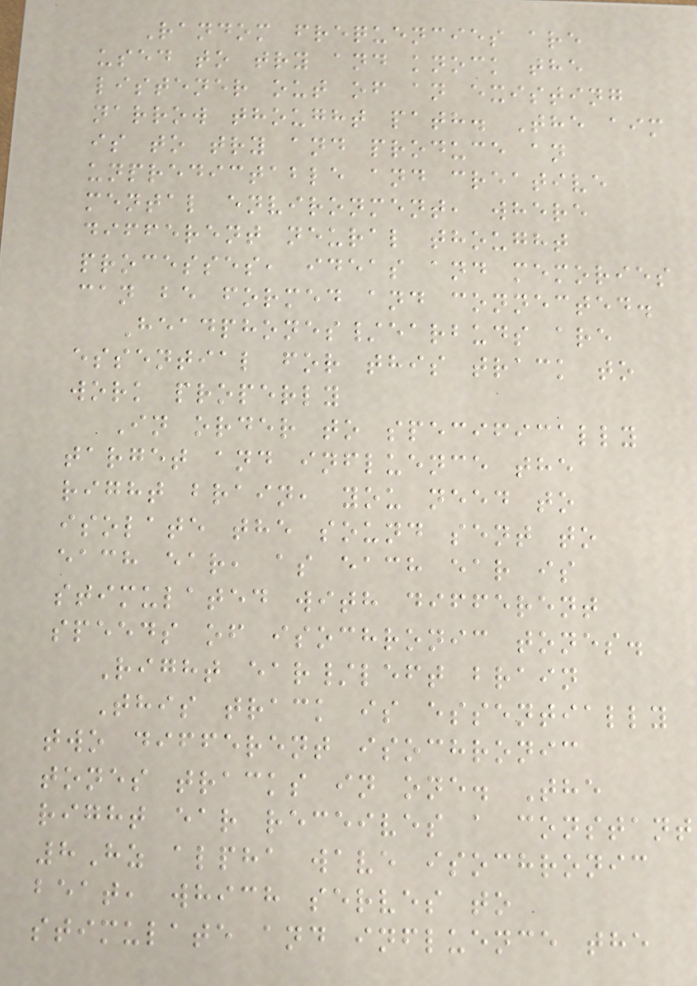Random frequencies are
used to try and knock the
listener out of an existing
narrow thought path. The aim
is to try and produce an
unpredictable and creative
mental environment, where
different neural thought
processes, ideas and memories
can be formed and connected.
Headphones/earbuds are
essential for this track to
work properly
In order to specifically
target and influence the
right brain, you need to
isolate the sound sent to
each ear, as each ear is
stimulated with different
speeds of isochronic tones.
Right ear/left brain
This track is essentially
two different isochronic
tones tracks in one. The
right ear receives a constant
8Hz alpha wave isochronic
beat, which serves to
stimulate and influence the
